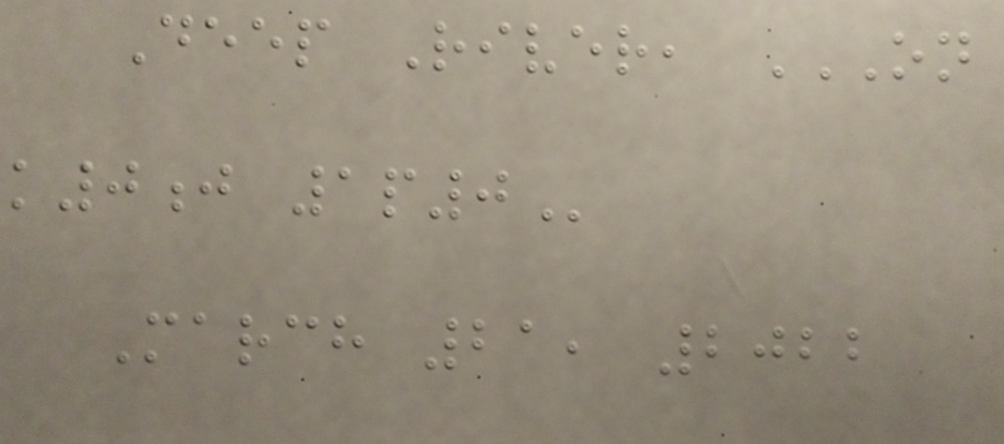Deep River, ON
K0J 1P0
March 21, 2022
